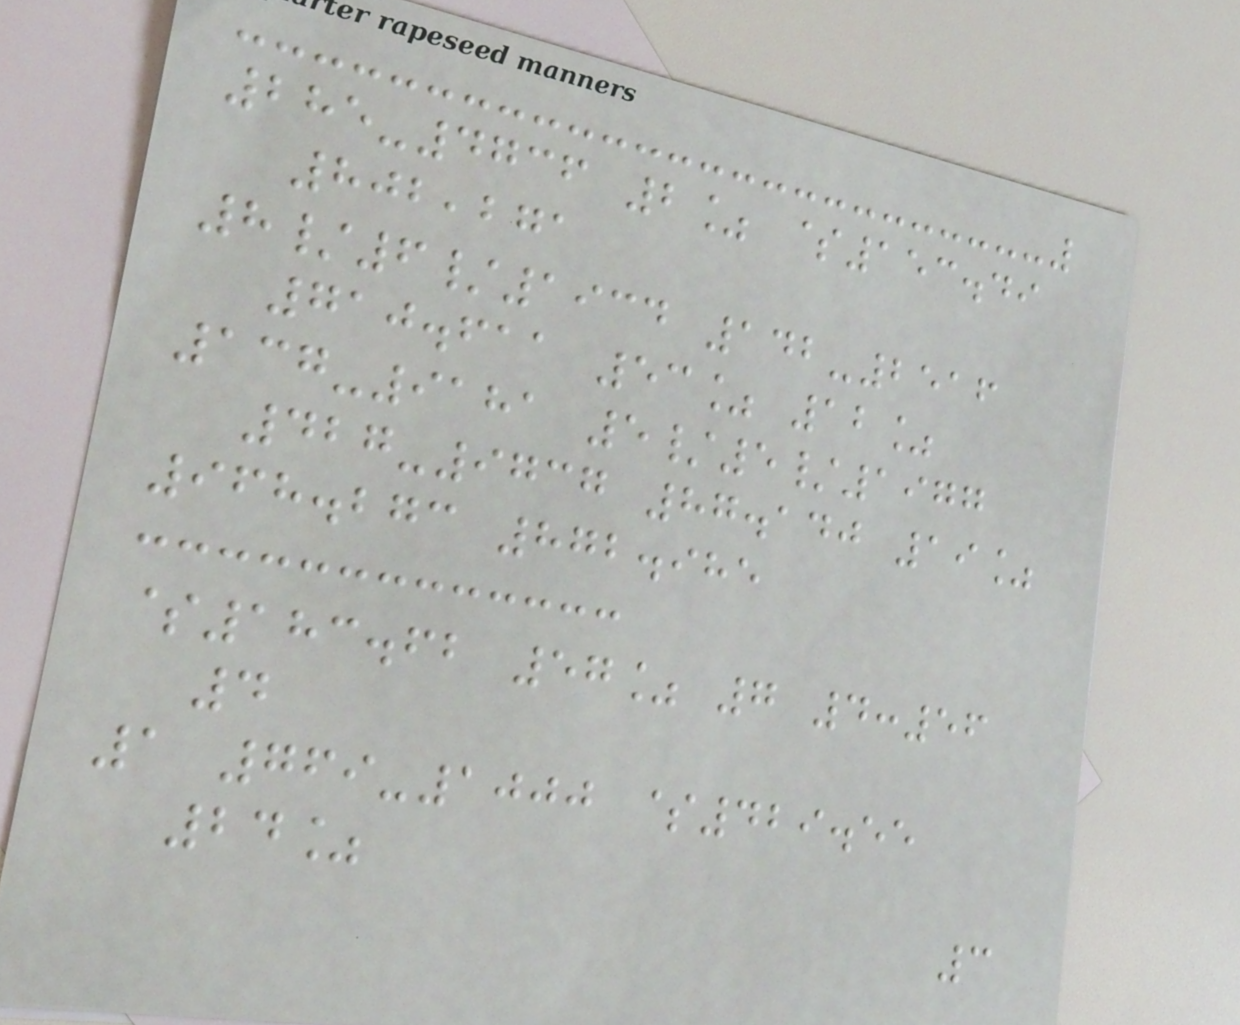285-4736 2% $153.49
802,271
8/6/1934 142-2516
710.611 53% 12%
137-9181 5/5/1977
427-9737 87.140 19%
968.273 872.985
$183.62 57% 7 4:56
4
1 769-1000 $429.55
24%
3
